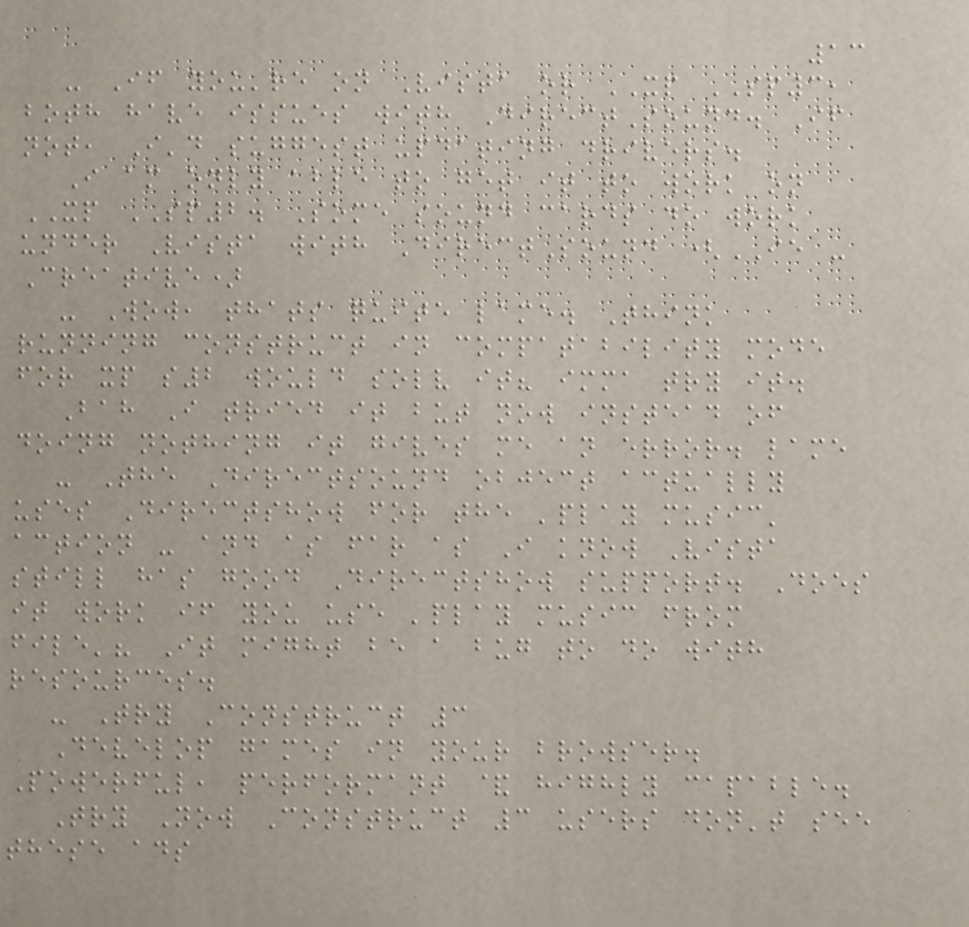13
- If you're on Vista or XP SP3,
both have issues with DirectSound. If
not, I'd suggest updating drivers.
I am only able to get it to work on
XP SP2. Some sound cards do work
under Vista with DirectSound (IE -
Creative)
- Wow, thats quite lame. Think
running construct in compatability mode
for xp s2 would solv it? imma try it.
Bah I tried it but now instead of
doing nothing it gives me an error. lame
- The Directsound object actually
uses Directshow for the 'play music'
action - and as far as I know Vista
still has good Directshow support. Does
it work if you use 'play music from
file'? It might be a bug to do with
resources.
- Try Construct 3
Develop games in your browser.
Powerful, performant & highly capable.
Try Now Construct 3 users don't see
these ads
